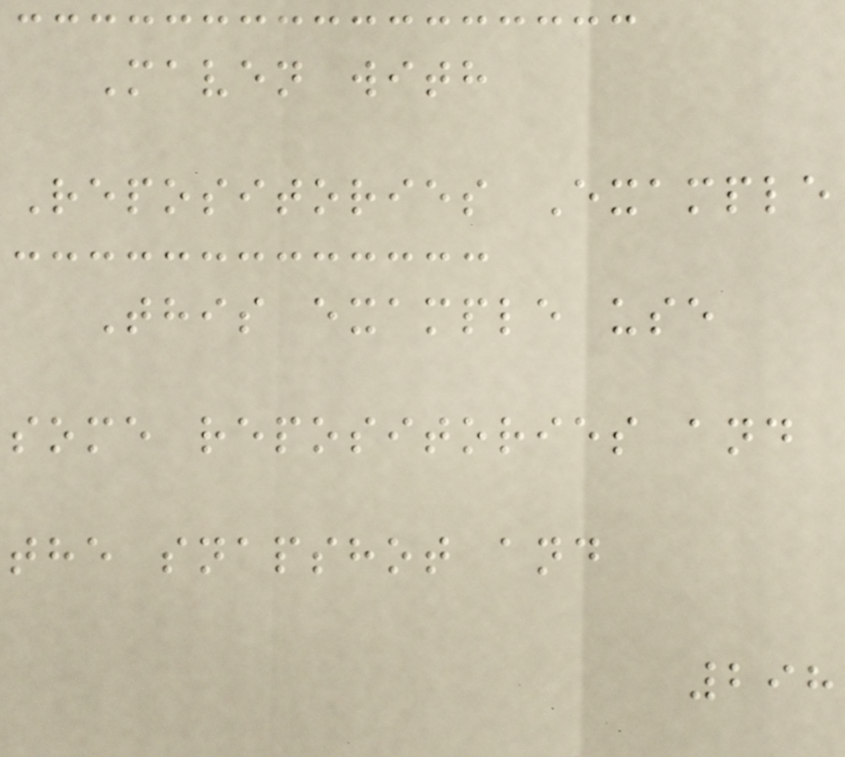Maven with
Repositories Example
This example use
some repositories and
the snapshot and
298
